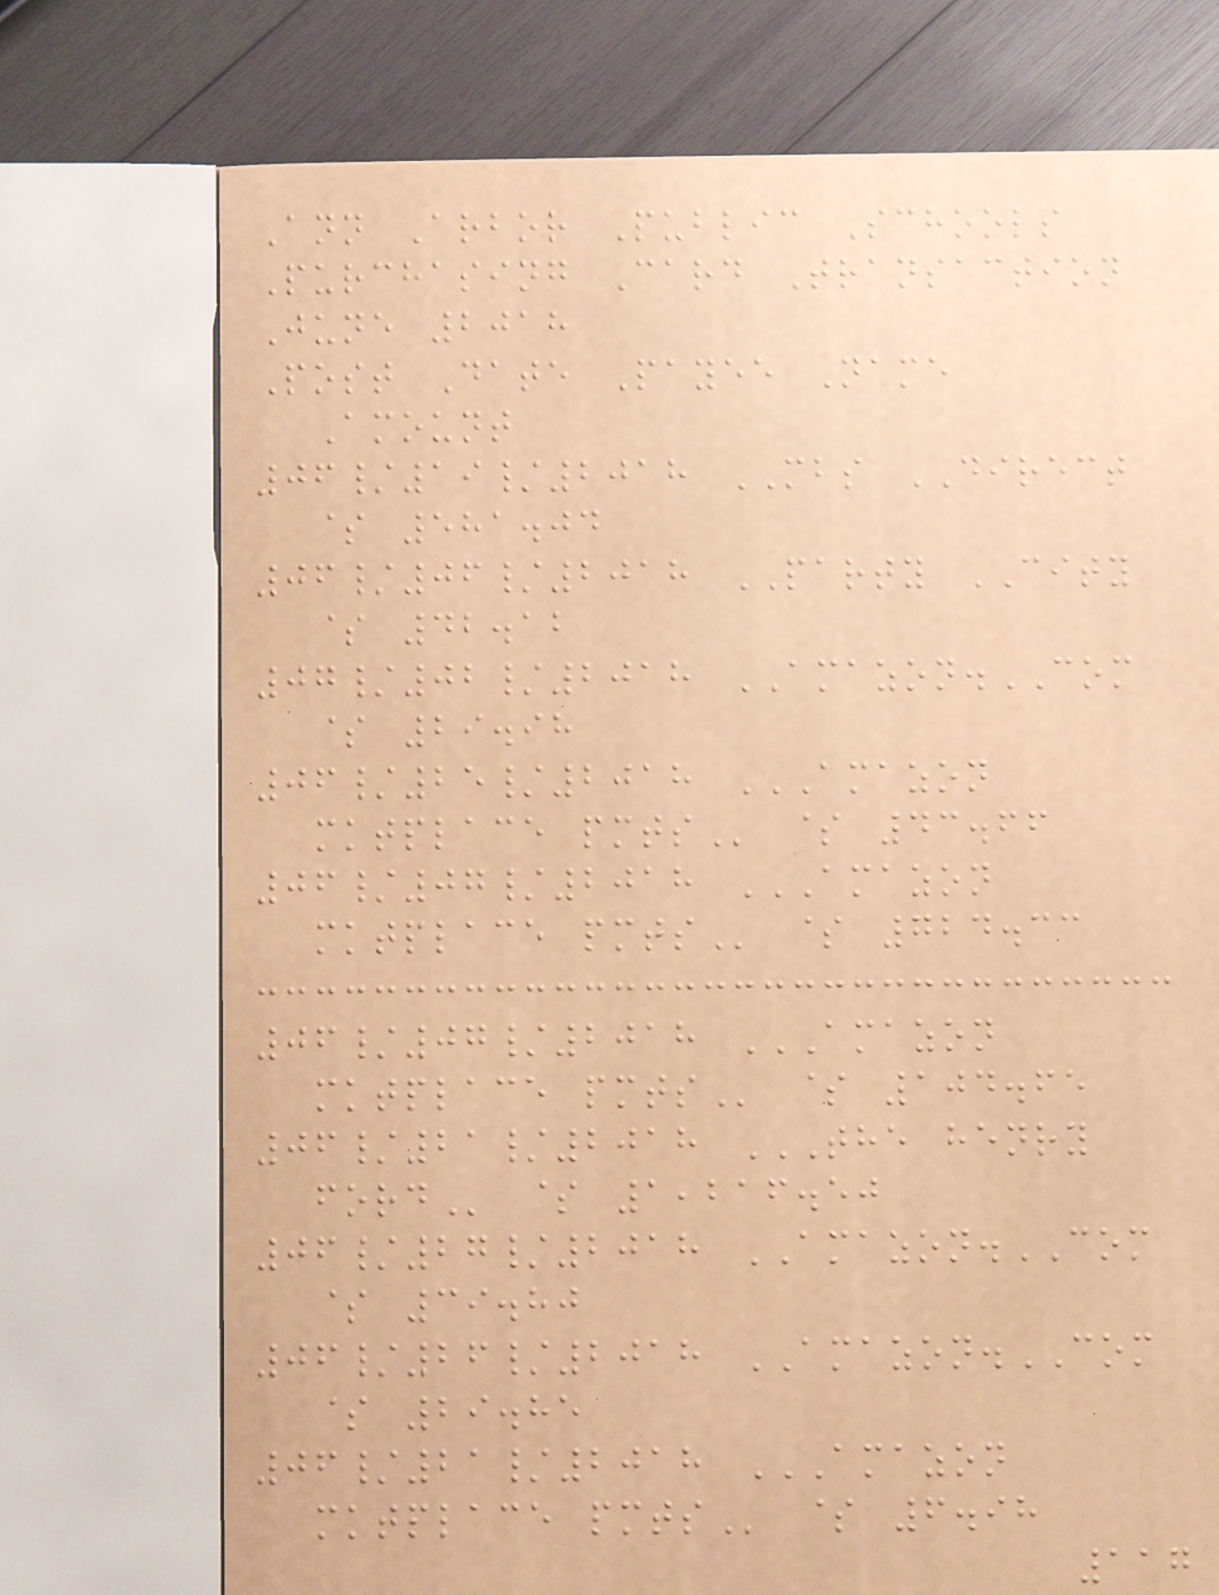Ann Arbor Public Schools
Purchasing Card Transaction
June 2018
Post Date Payee Name
Amount
06/19/2018 MBS DIRECT
$ 581.04
06/06/2018 PARTY CITY
$ 42.12
07/02/2018 AMAZON.COM
$ 29.98
06/25/2018 AMAZON
MKTPLACE PMTS $ 43.66
06/07/2018 AMAZON
MKTPLACE PMTS $ 724.33
06/07/2018 AMAZON
MKTPLACE PMTS $ 104.65
06/21/2018 THE HENRY
FORD $ 1,216.50
06/27/2018 AMAZON.COM
$ 39.80
06/26/2018 AMAZON.COM
$ 29.85
06/21/2018 AMAZON
MKTPLACE PMTS $ 6.98
117
